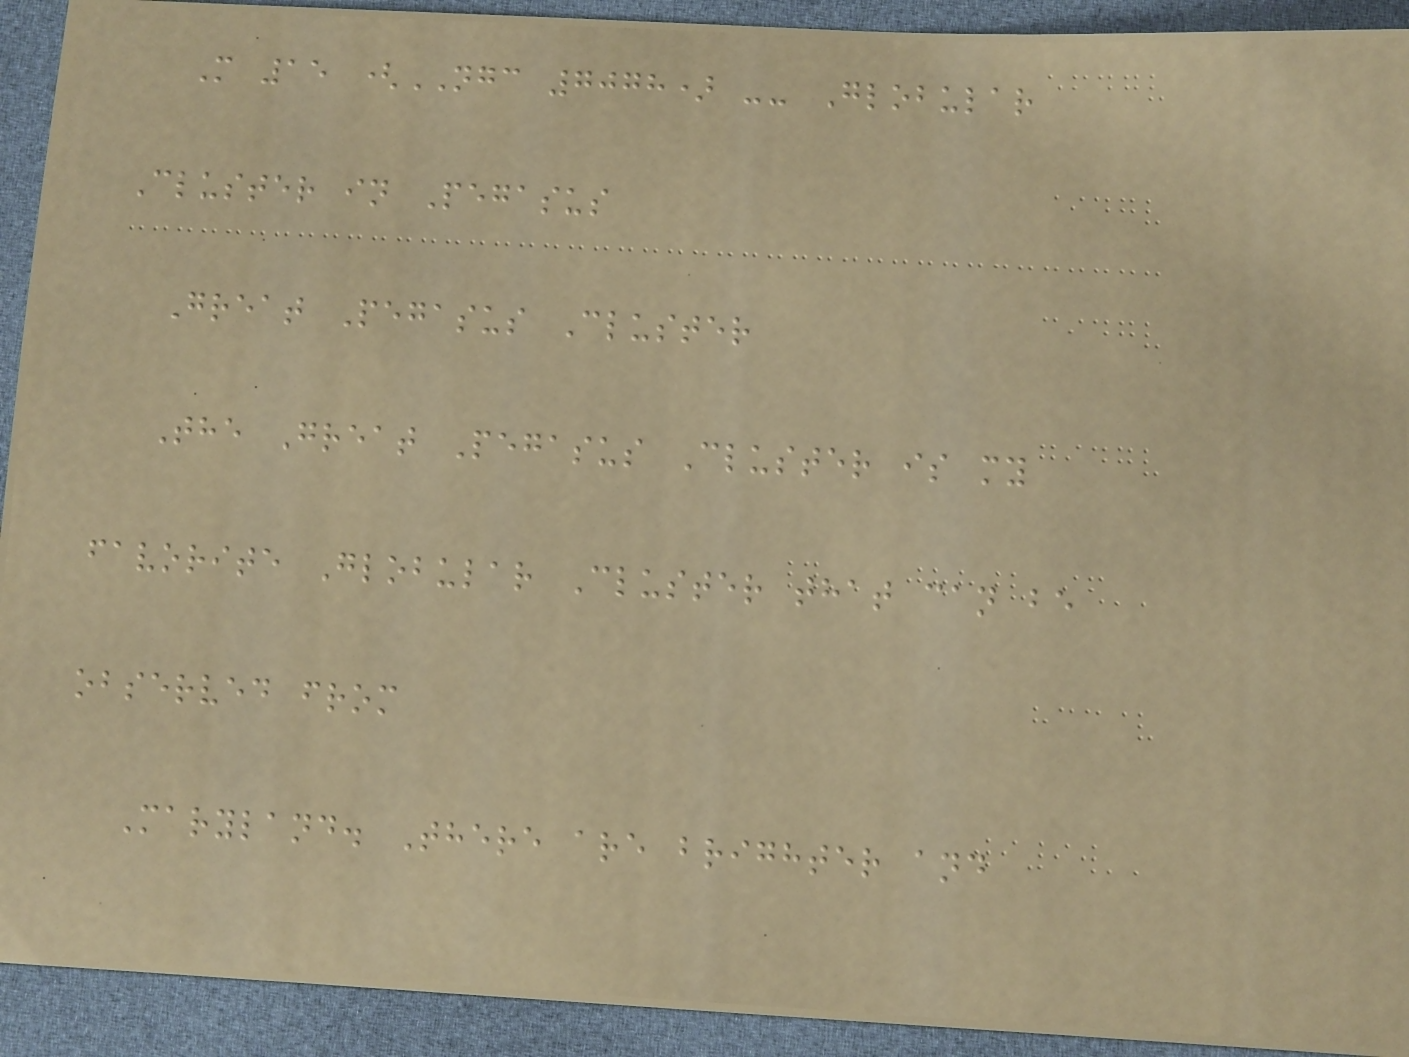M 15 (NGC 7078) -- Globular
Cluster in Pegasus
Great Pegasus Cluster
The Great Pegasus Cluster is my
favorite Globular Cluster that can be
observed from
Maryland. There are brighter and
